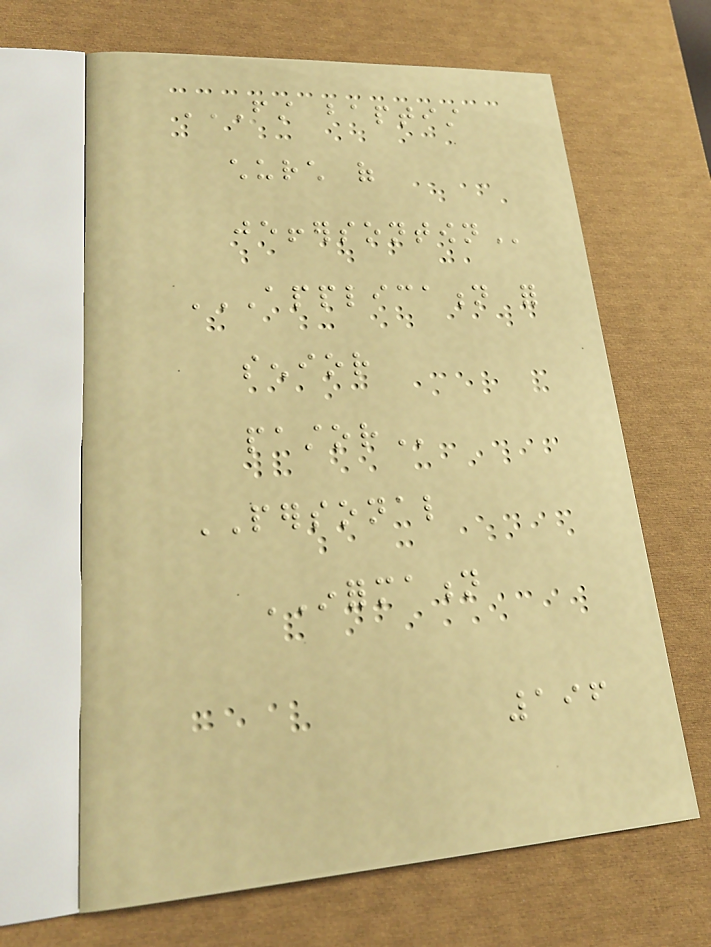FIRST BAPTIST
CHURCH OF
JEFFERSONTOWN
APPLICATION FOR
SENIOR
PASTOR
PERSONAL
INFORMATION
196
